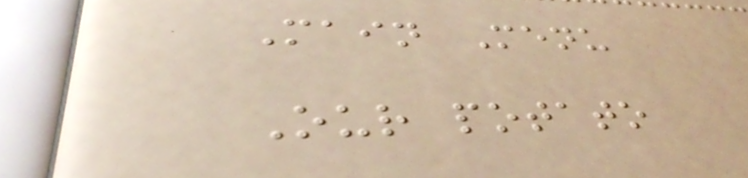Main Menu
Our potato
